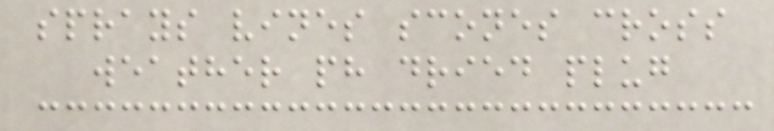sprays vines scones cross
weather ph dried plug
